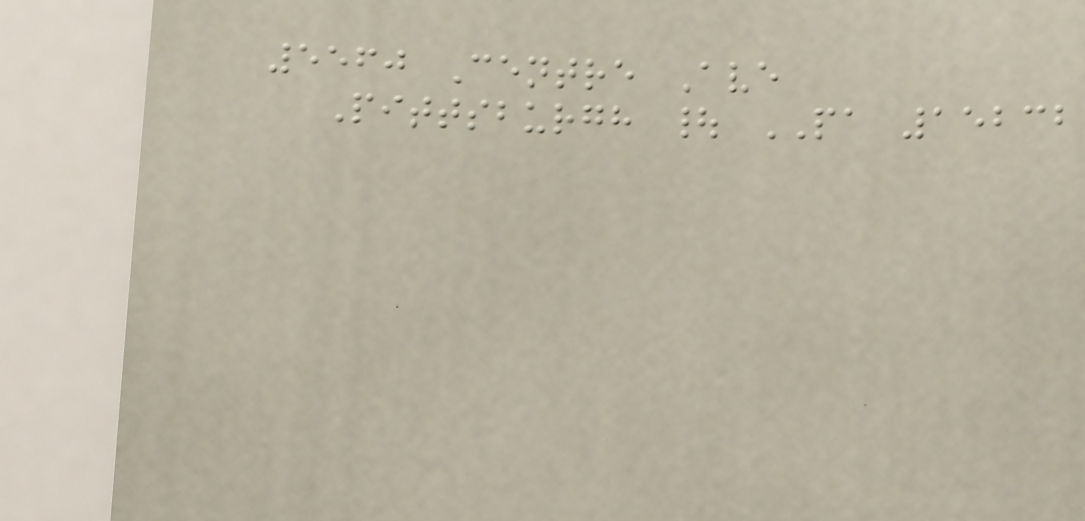5560 Centre Ave
Pittsburgh | PA 15232
